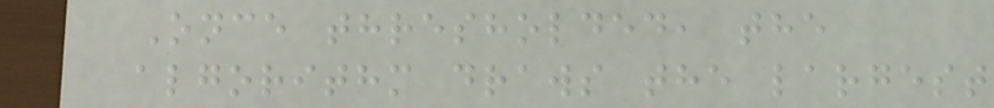Once thresholded, the
algorithm draws the largest
